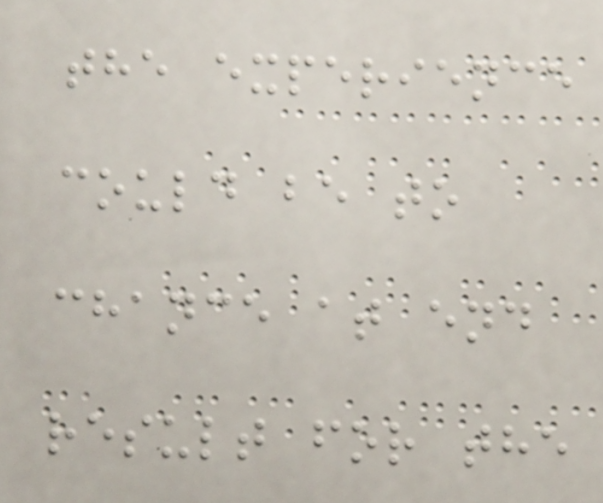the experience
could be to
chance at end
result for the
